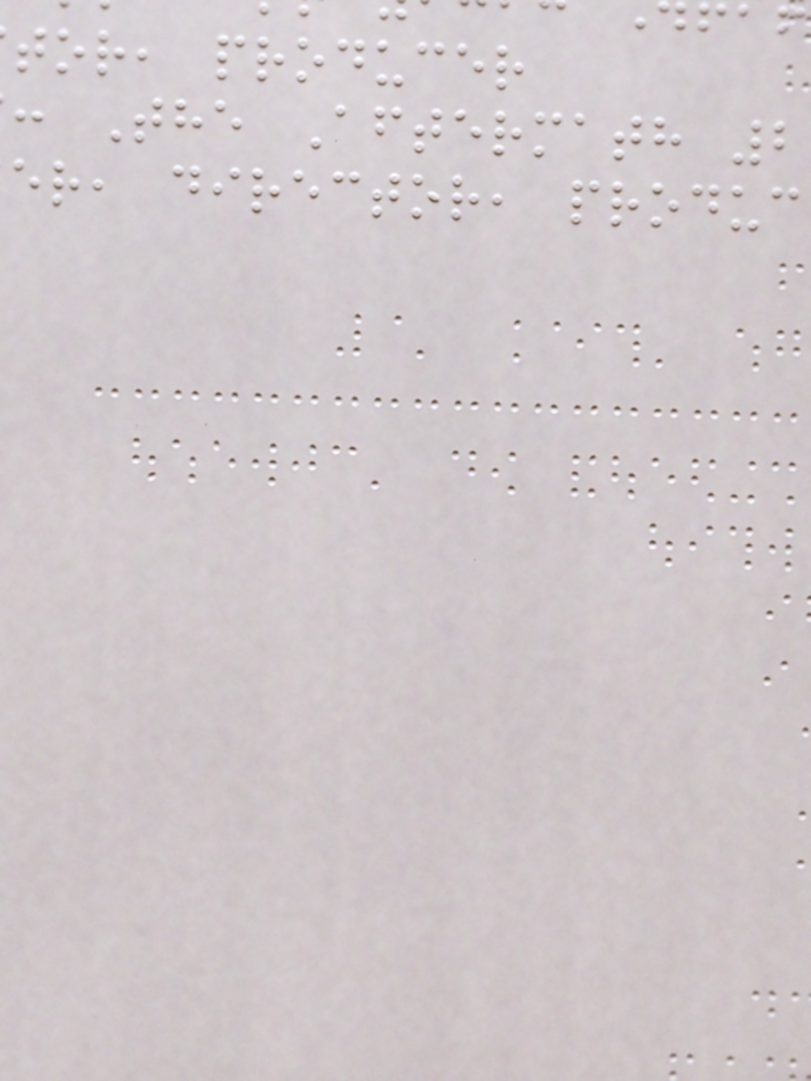tor, producer
: The Aftermath 2
er, director, produc
